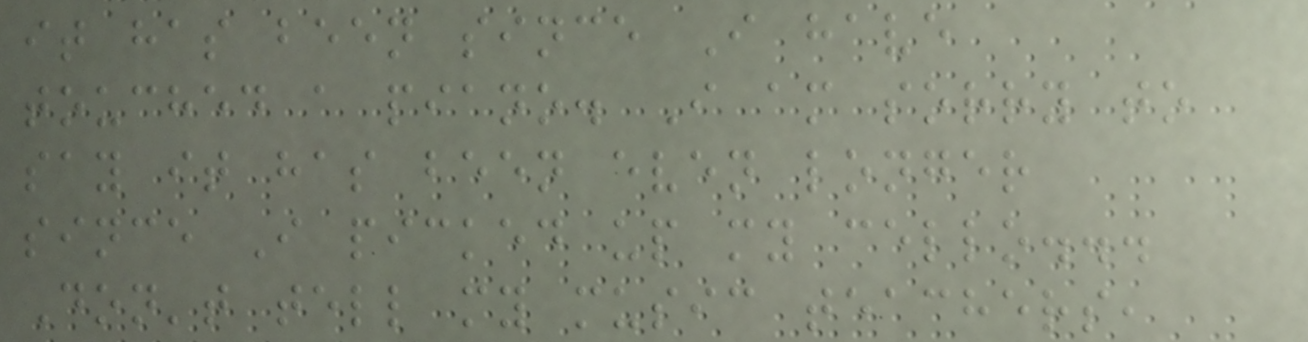it has been since I have
touched a piano. I am sorry to
say it has been even longer
since I picked up my cello...
Don't tell my music teachers,
